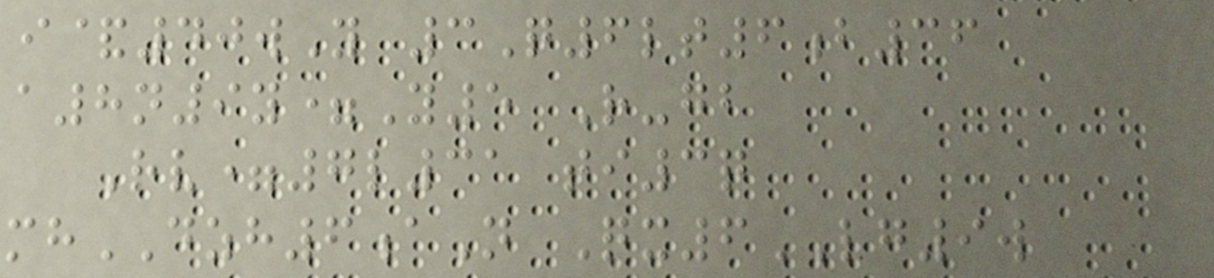i&40wY 3Q6lt6b36
a8n9y=Y5 R-gb
Rv=7l31 ti3q
mhDZH6aN Qx6LG9w
